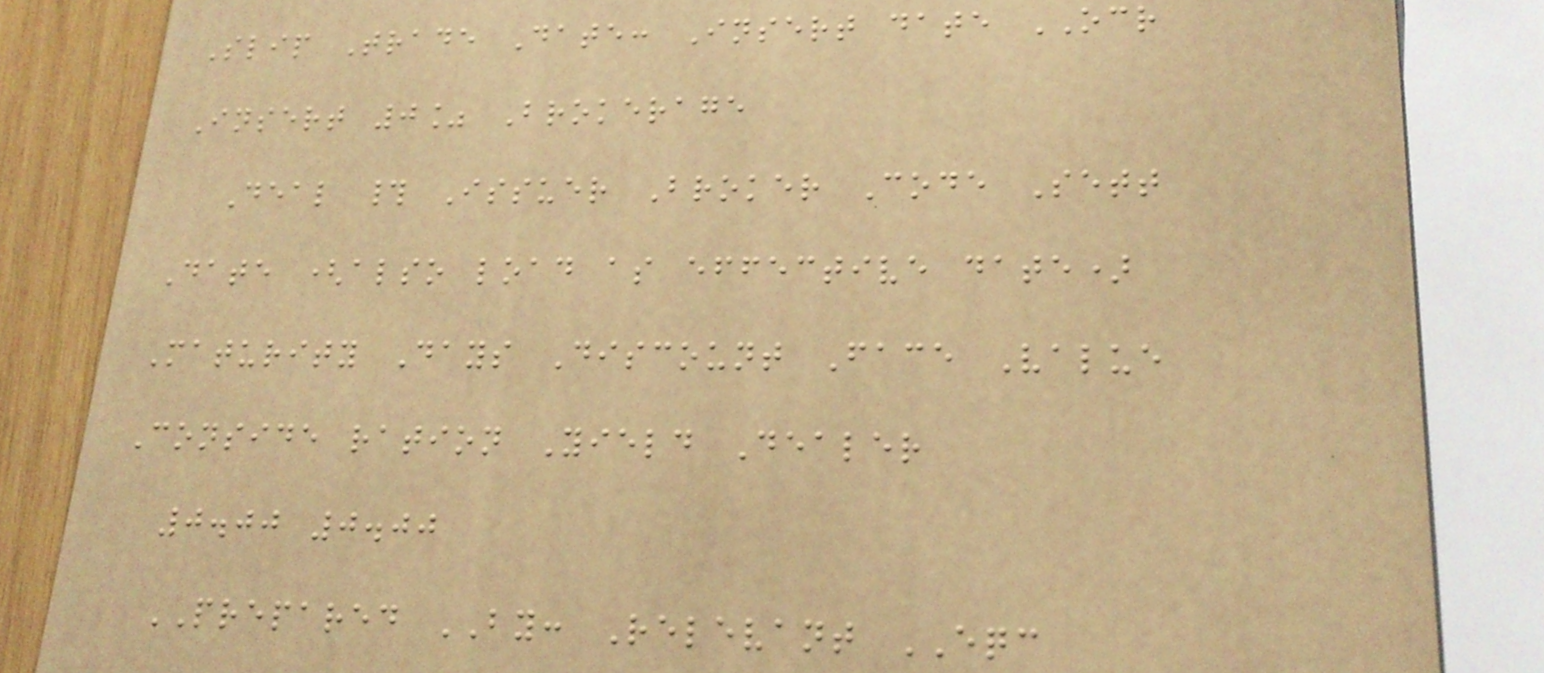Slip Trade Date: Insert date OCR
Insert 0% Brokerage
Deal # Issuer Broker Code Sett
Date (also load as effective date)
Maturity Days Discount Face Value
Conside ration Yield Dealer
0.00 0.00
PREPARED BY: Relevant EQC
